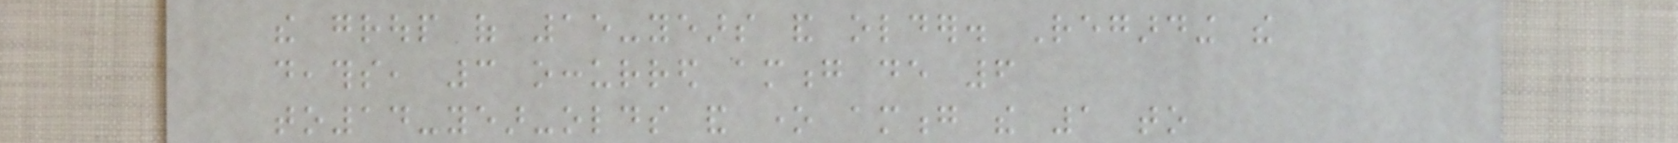the group of 15-years and older. Regarding the
deaths, 3 occurred among de 6
to14-year-olds and one among the 1 to
